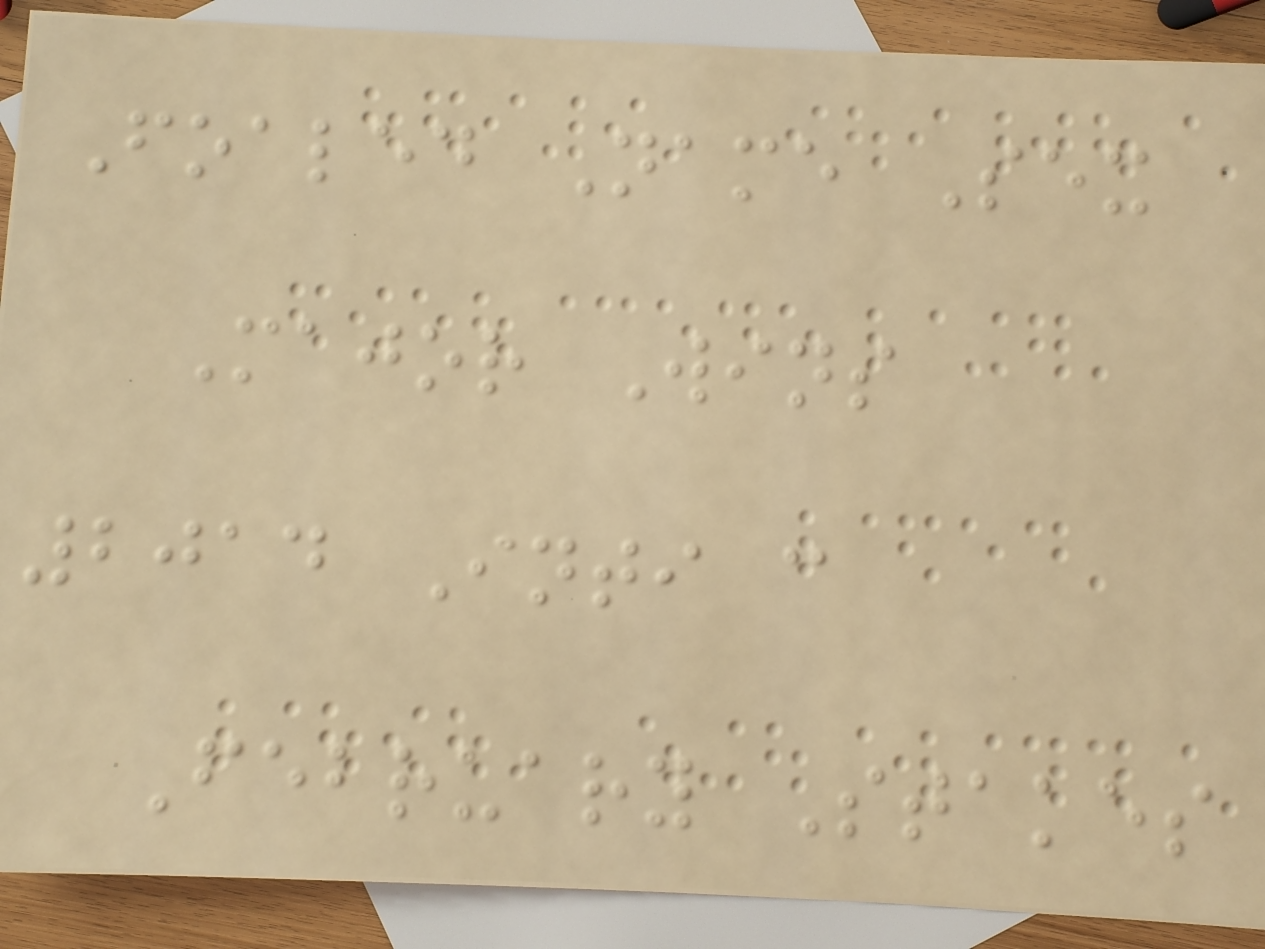Foaled Name Sex
Major Wins
2014 Inti c
February Stakes
